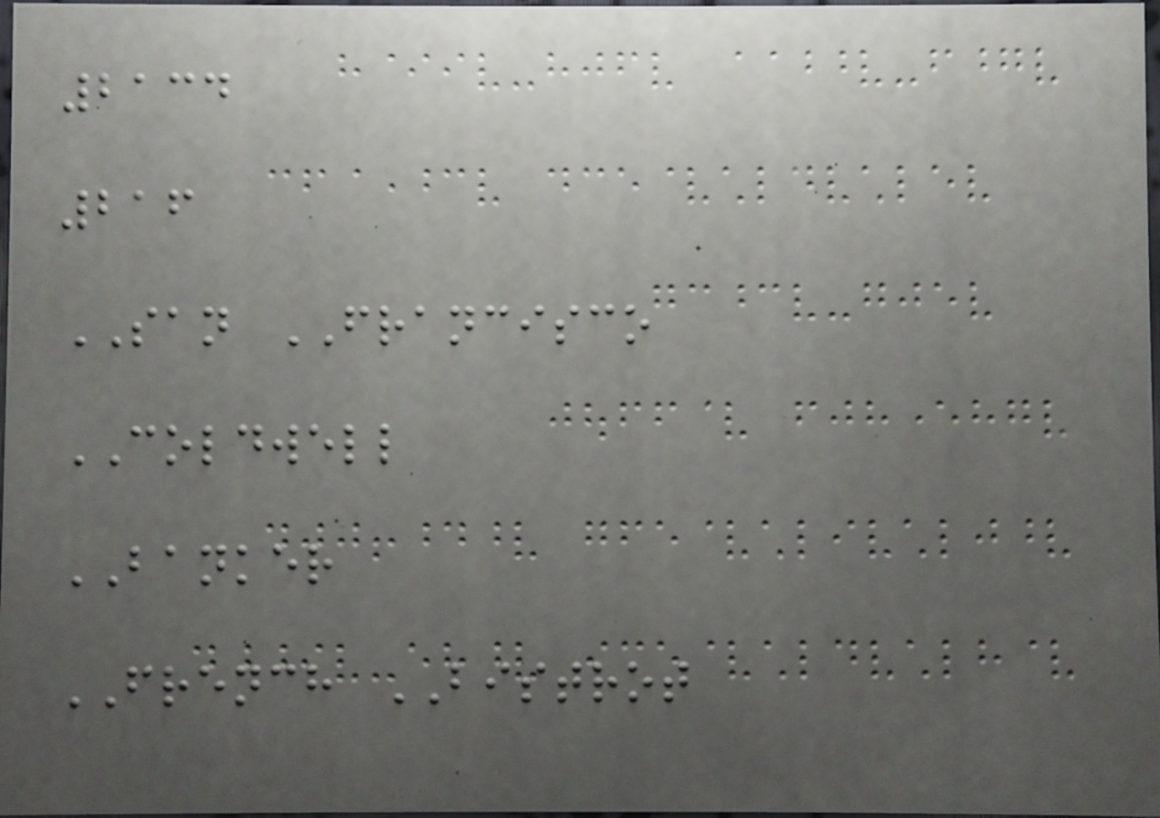2134
216
SAN FRANCISCO
COLDWELL
BANKER
FRENCH BISTROT
